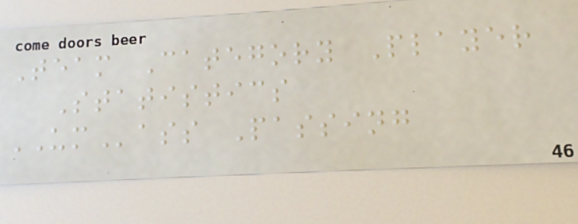Team Category Player
Statistics
UMass Passing
